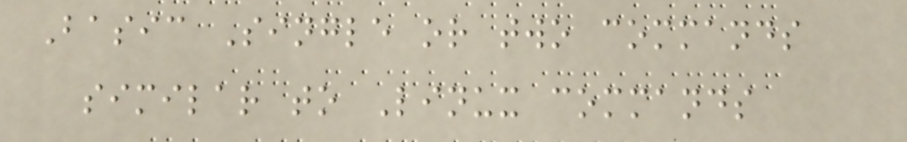Basic Single or two commands
similar to Linux commands
